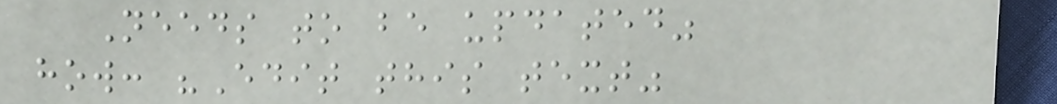Needs to be updated"
how: "Edit this text"
